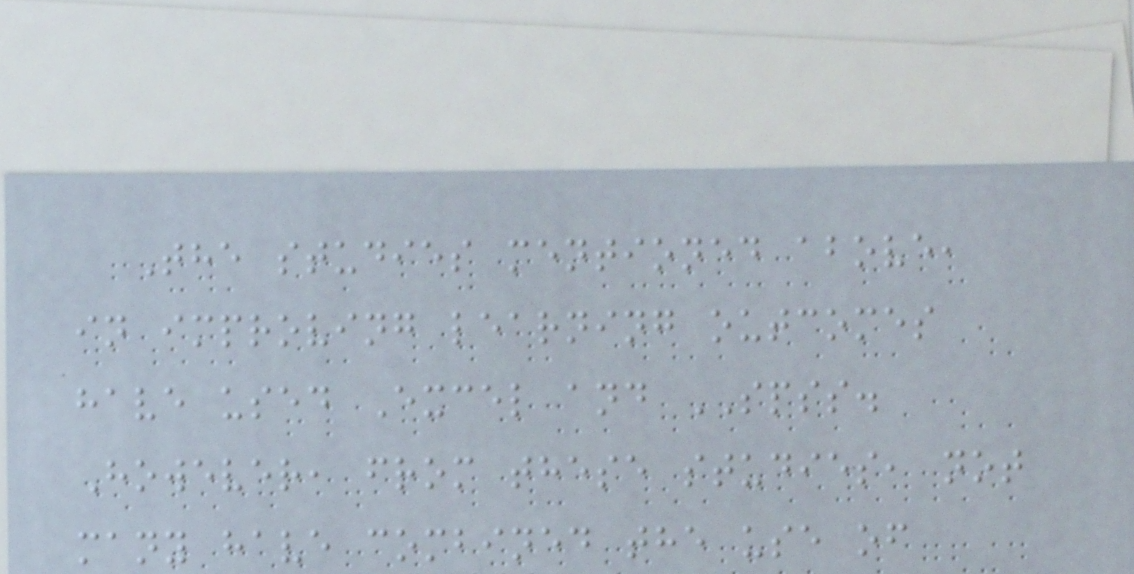The studies mentioned above,
in improving learning outcomes
have used Excel and SPSS.
However, from these studies, not
many have combined the use of
